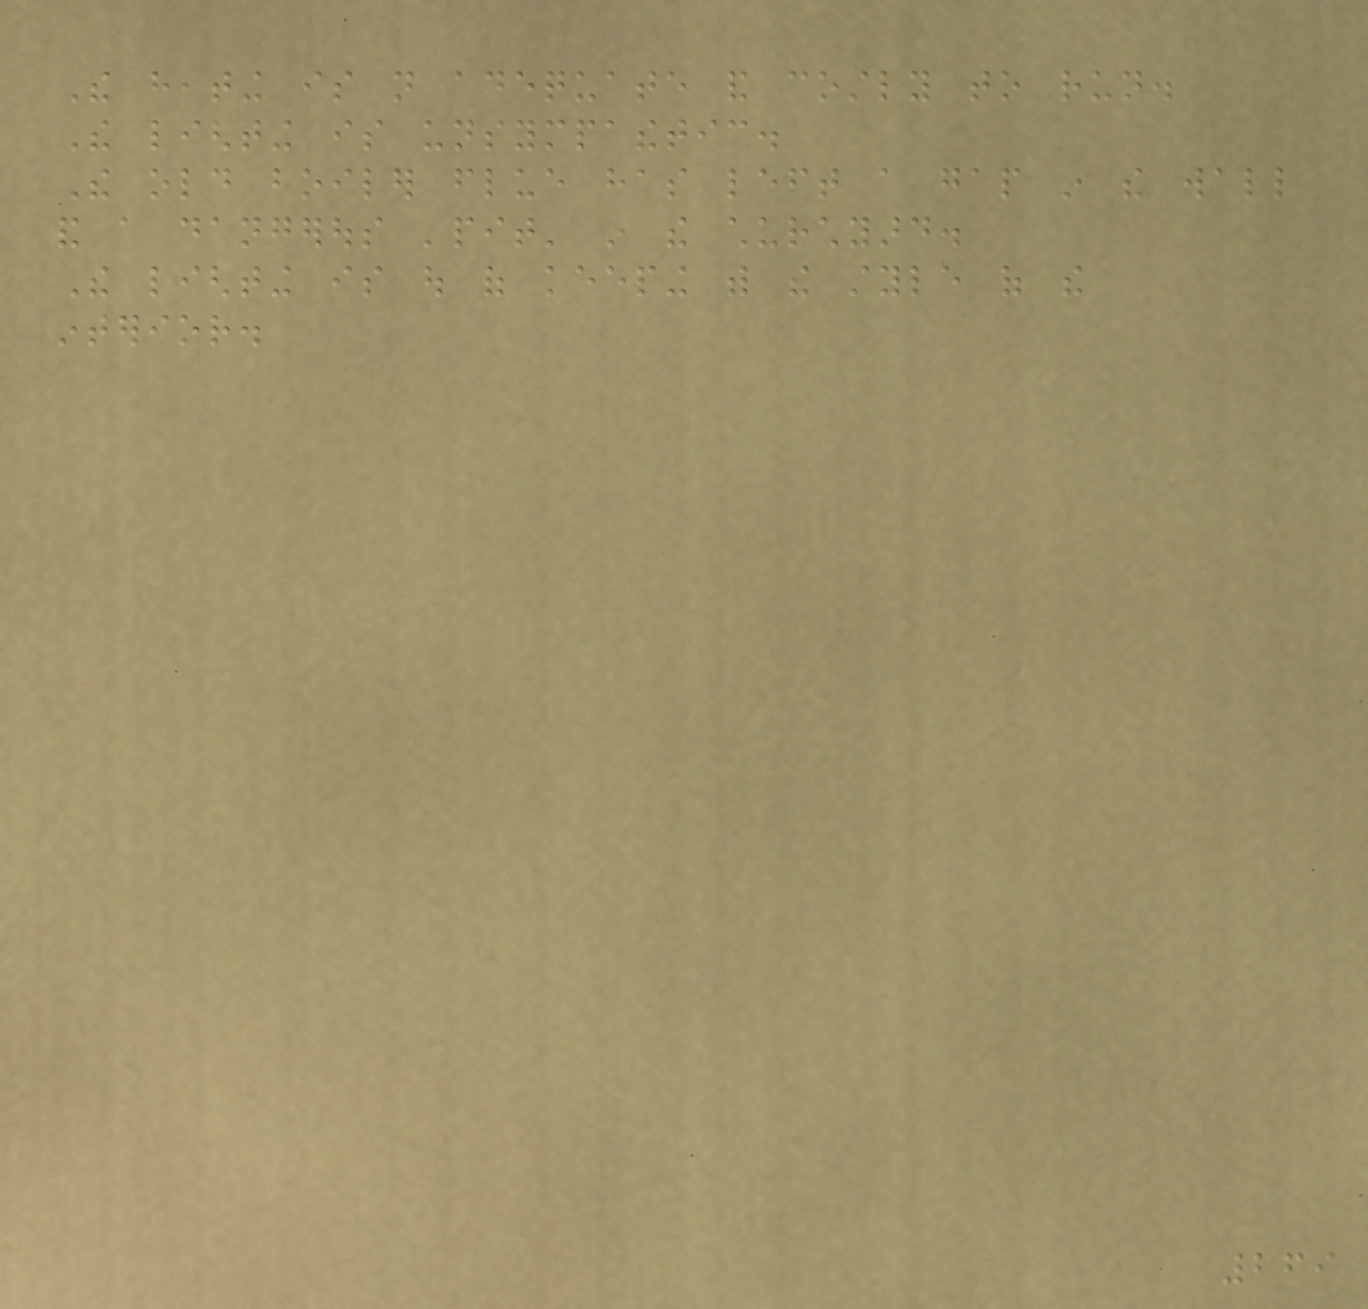The heating is not adequate and costly to run.
The lighting is unsympathetic.
The old boiler flue has left a gap in the wall
and a dangerous 'pit' in the churchyard.
The lighting is out of keeping with the style of the
interior.
269
